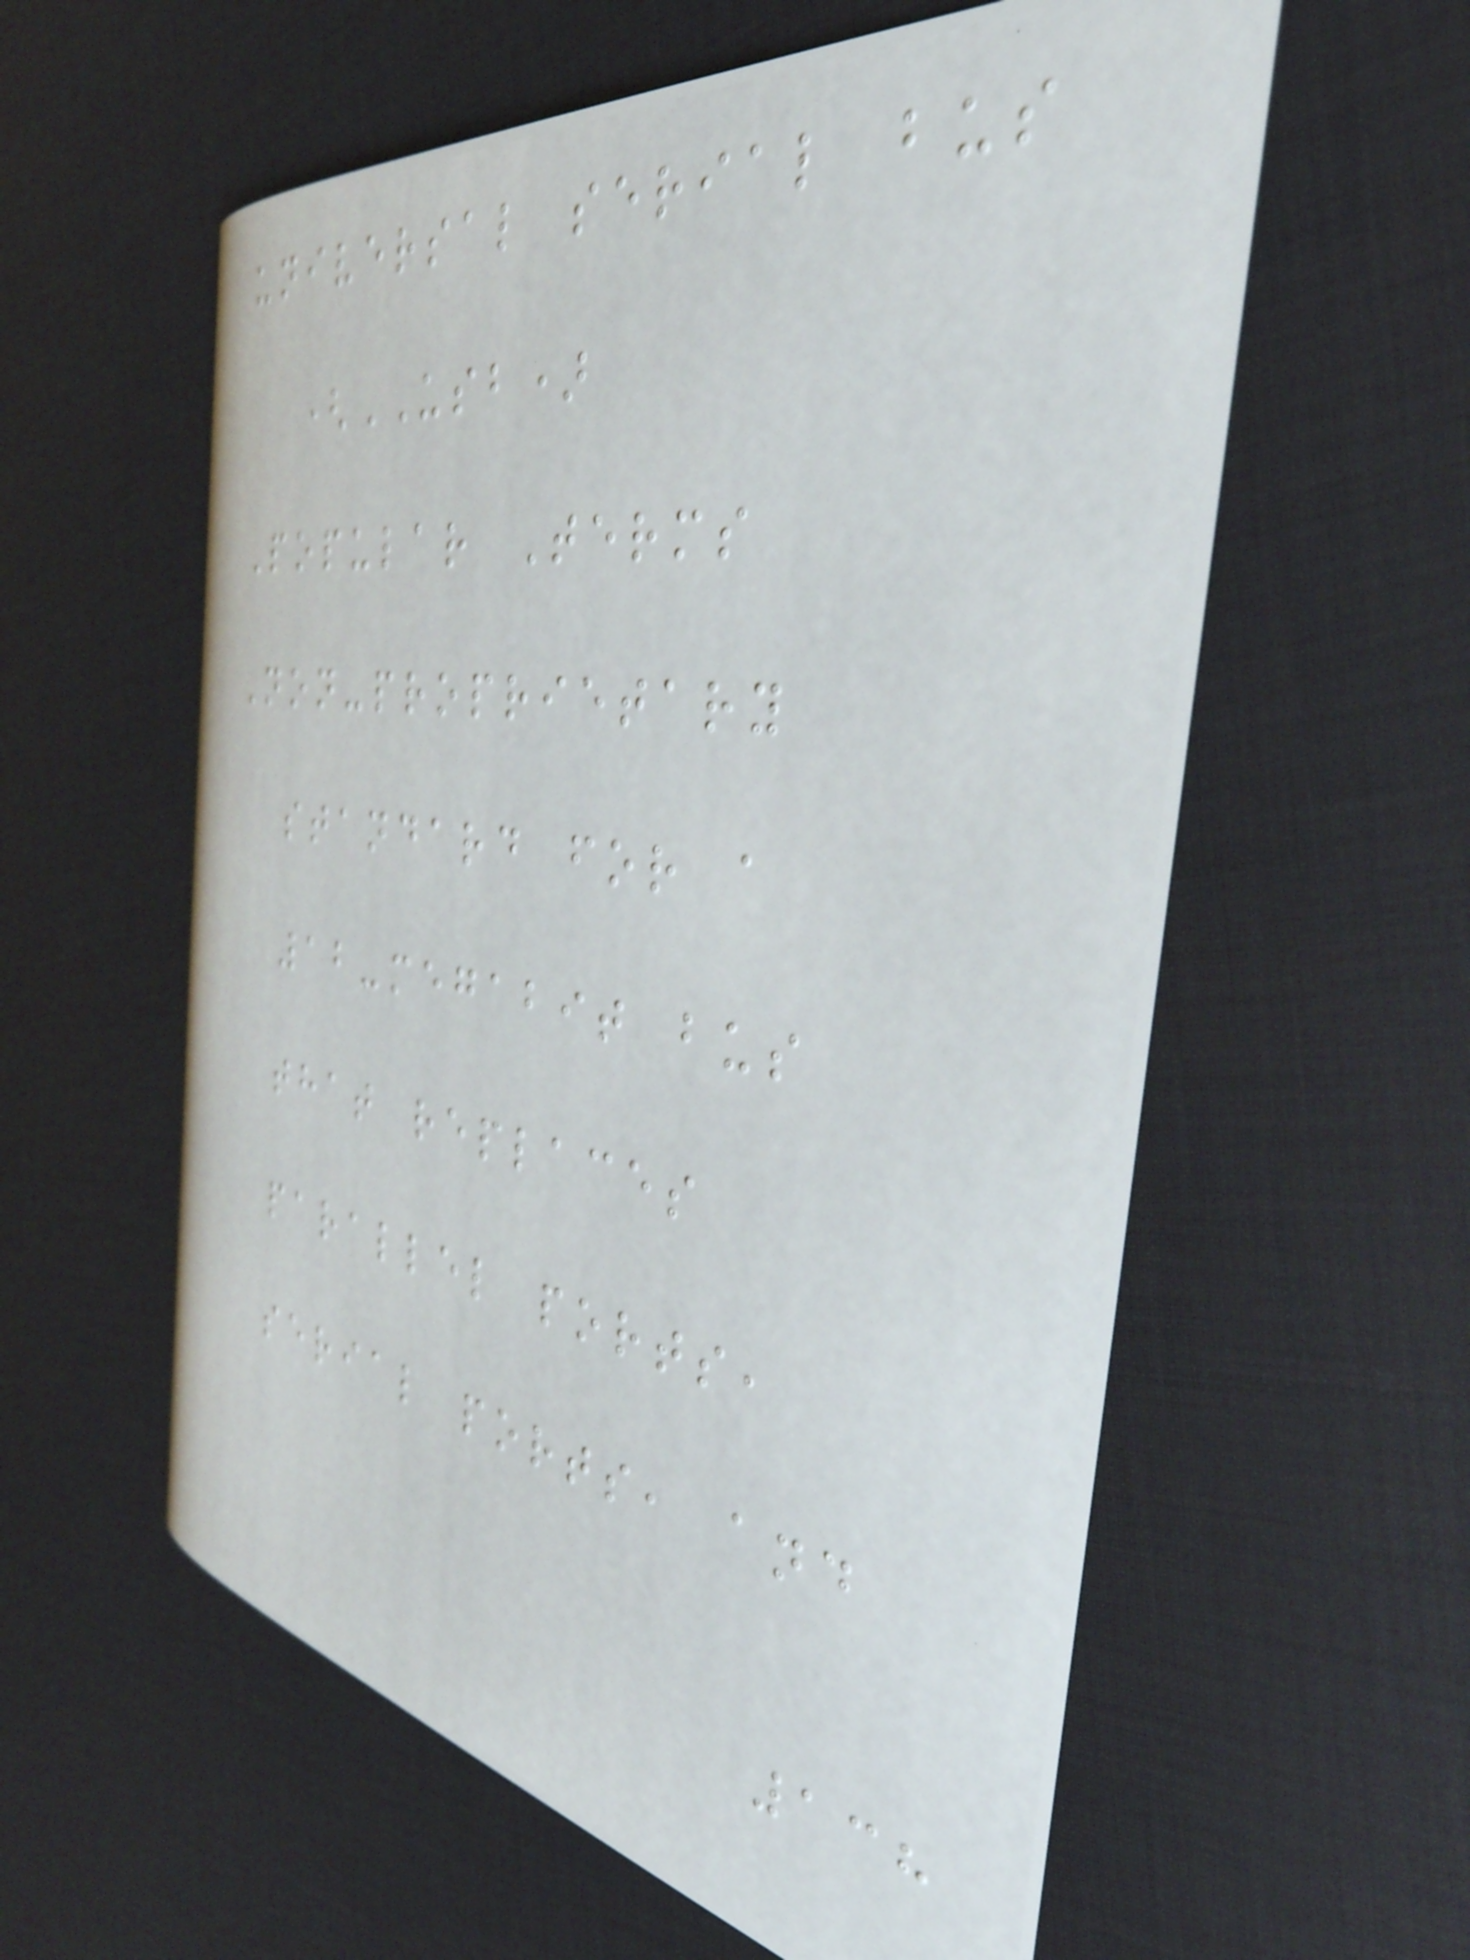universal serial bus
(USB)
Popular Terms
Non-proprietary
standard for a
12-megabit bus
that replaces
parallel ports,
serial ports, and
138
